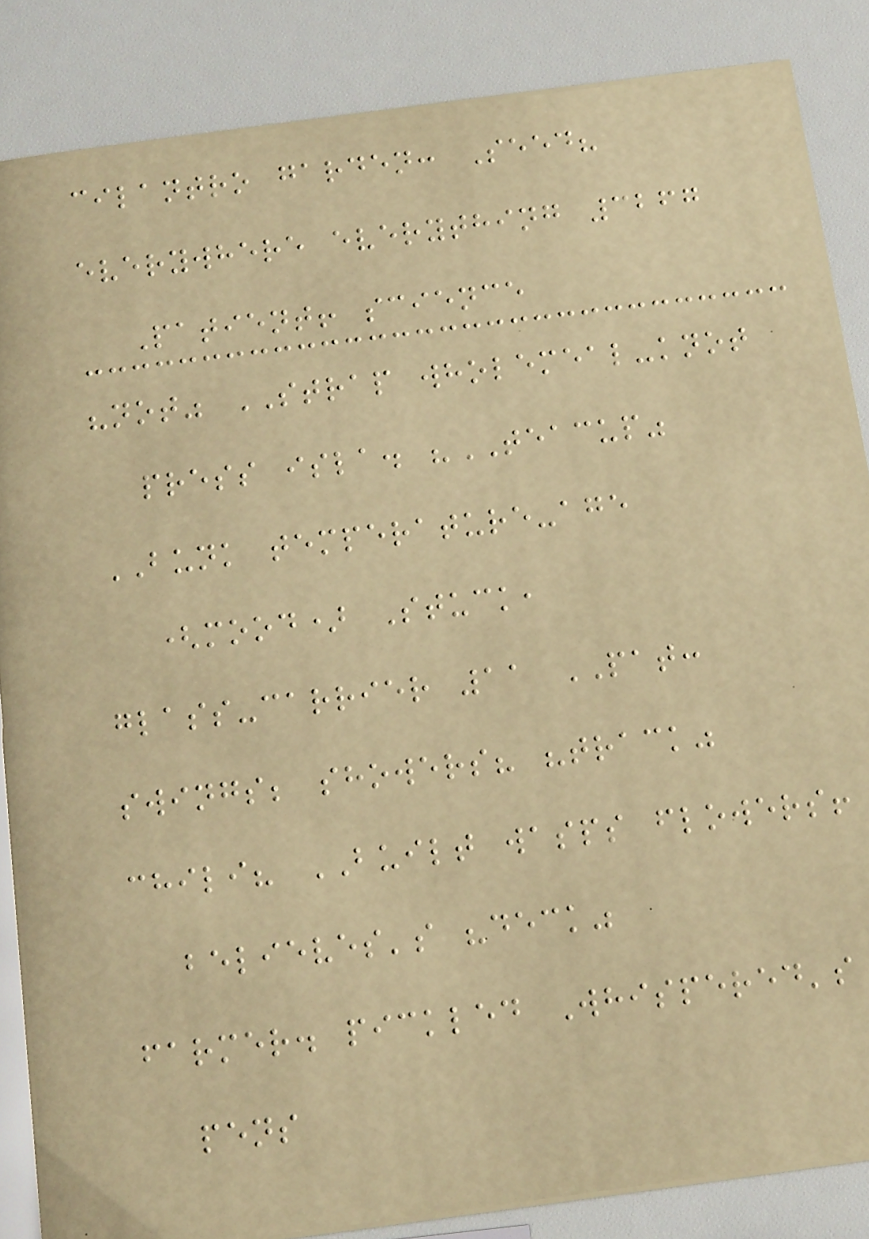cilantro garden: Seed?
everywhere everything 3267
Patient! science
"not" STRAP wholemeal-knot
press isla. "TEACUP"
BUNK temperature-age
(mood) Stuck,
glass-carrier 11 PAT:
swings; showers? "track"
chili? BUILT wasps flowers!
believes's "deck"
farmer. pickled Whispered's
pens
